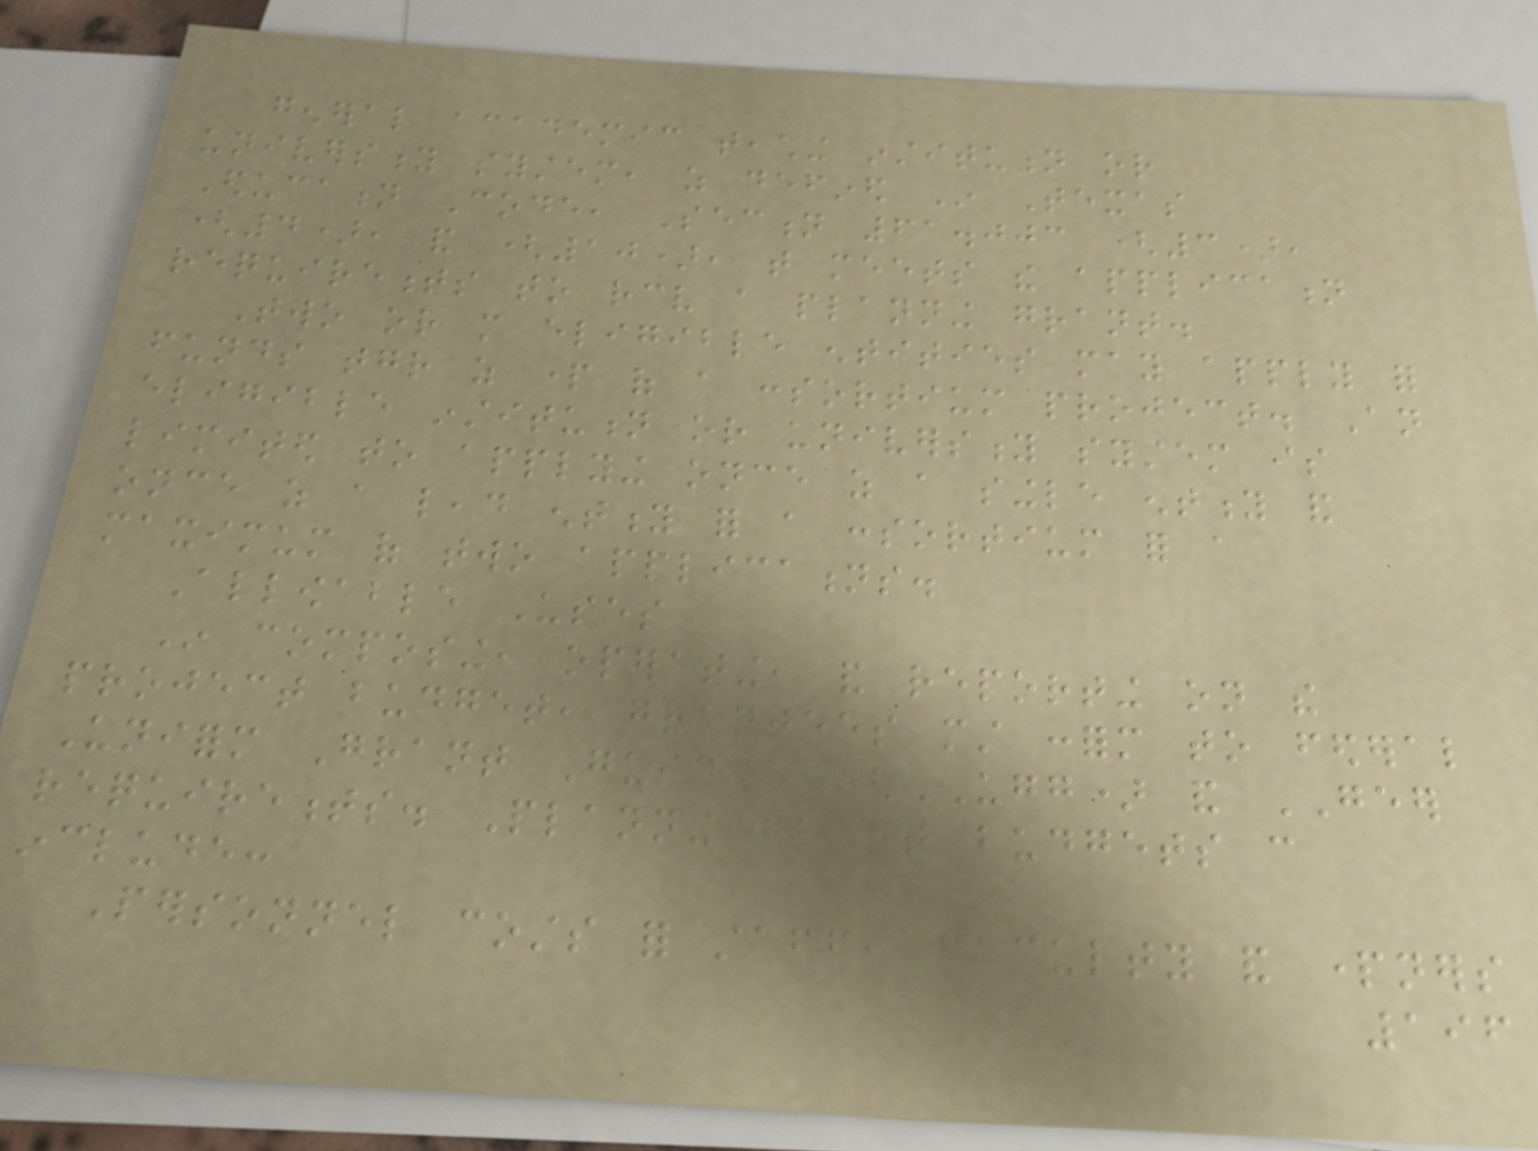general academic teaching institution or
university system, as defined In Texas
Education Code, Section 61.003 (3),
(4), and (10), that meets the application
requirements to receive a planning grant.
Two or more eligible entities may apply for
funds together as part of a consortium project. An
eligible institution or university system is
limited to applying once as a single entity and
once as a lead entity for a consortium for a
maximum of two applications.
Allowable Uses
In composing, operating, and reporting on the
project budget, grantees must conform to federal
Uniform Grant Guidance (UGG) and GEER
requirements. Planning grant budgets can
include:
Personnel costs for staff, faculty and partners
196
